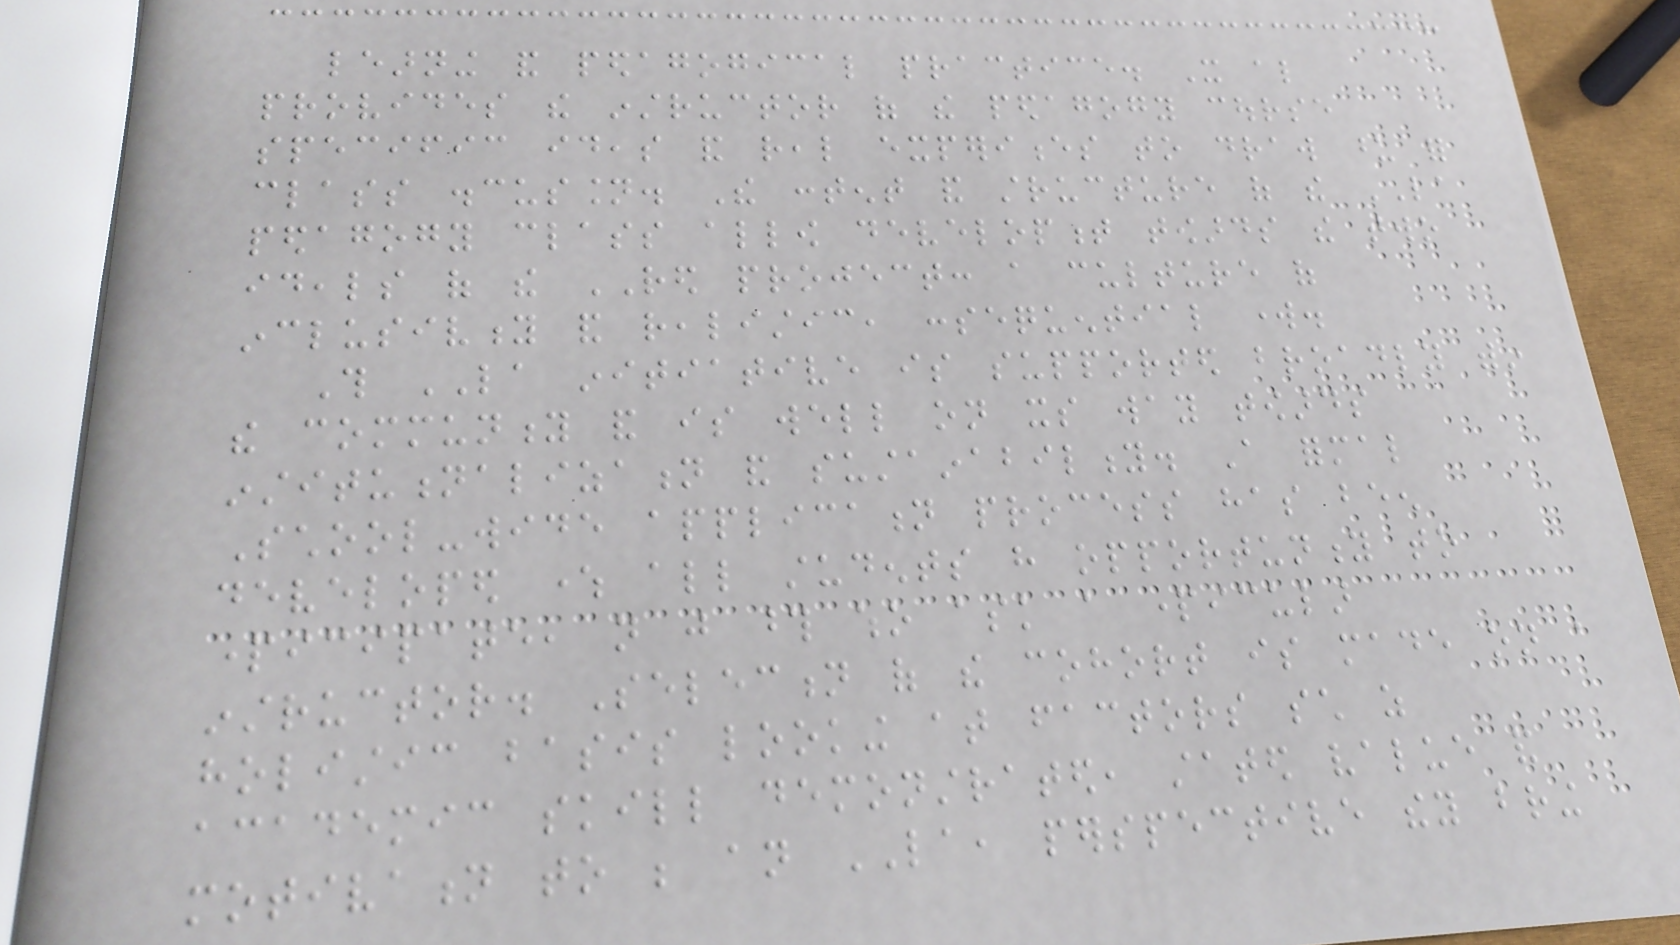learning and pedagogical practice. It also
provides the instructor of the pedagogy course
specific ideas and real experiences to draw upon for
class discussion. The content and structure of the LA
pedagogy class allow development towards the two
ideals of the RED project: a culture of
inclusivity and realistic, consequential work.
This LA initiative is supported broadly within
the community and is well on its way towards
institutionalization and sustainability. A formal
School-wide application process has been
developed where all students have opportunity to
participate, not just those who ask a particular
instructor. Selection of the cohort is made on a
holistic basis looking at factors such as
academic skill demonstrated, stated value and
motivation to be an LA, perspective they bring
